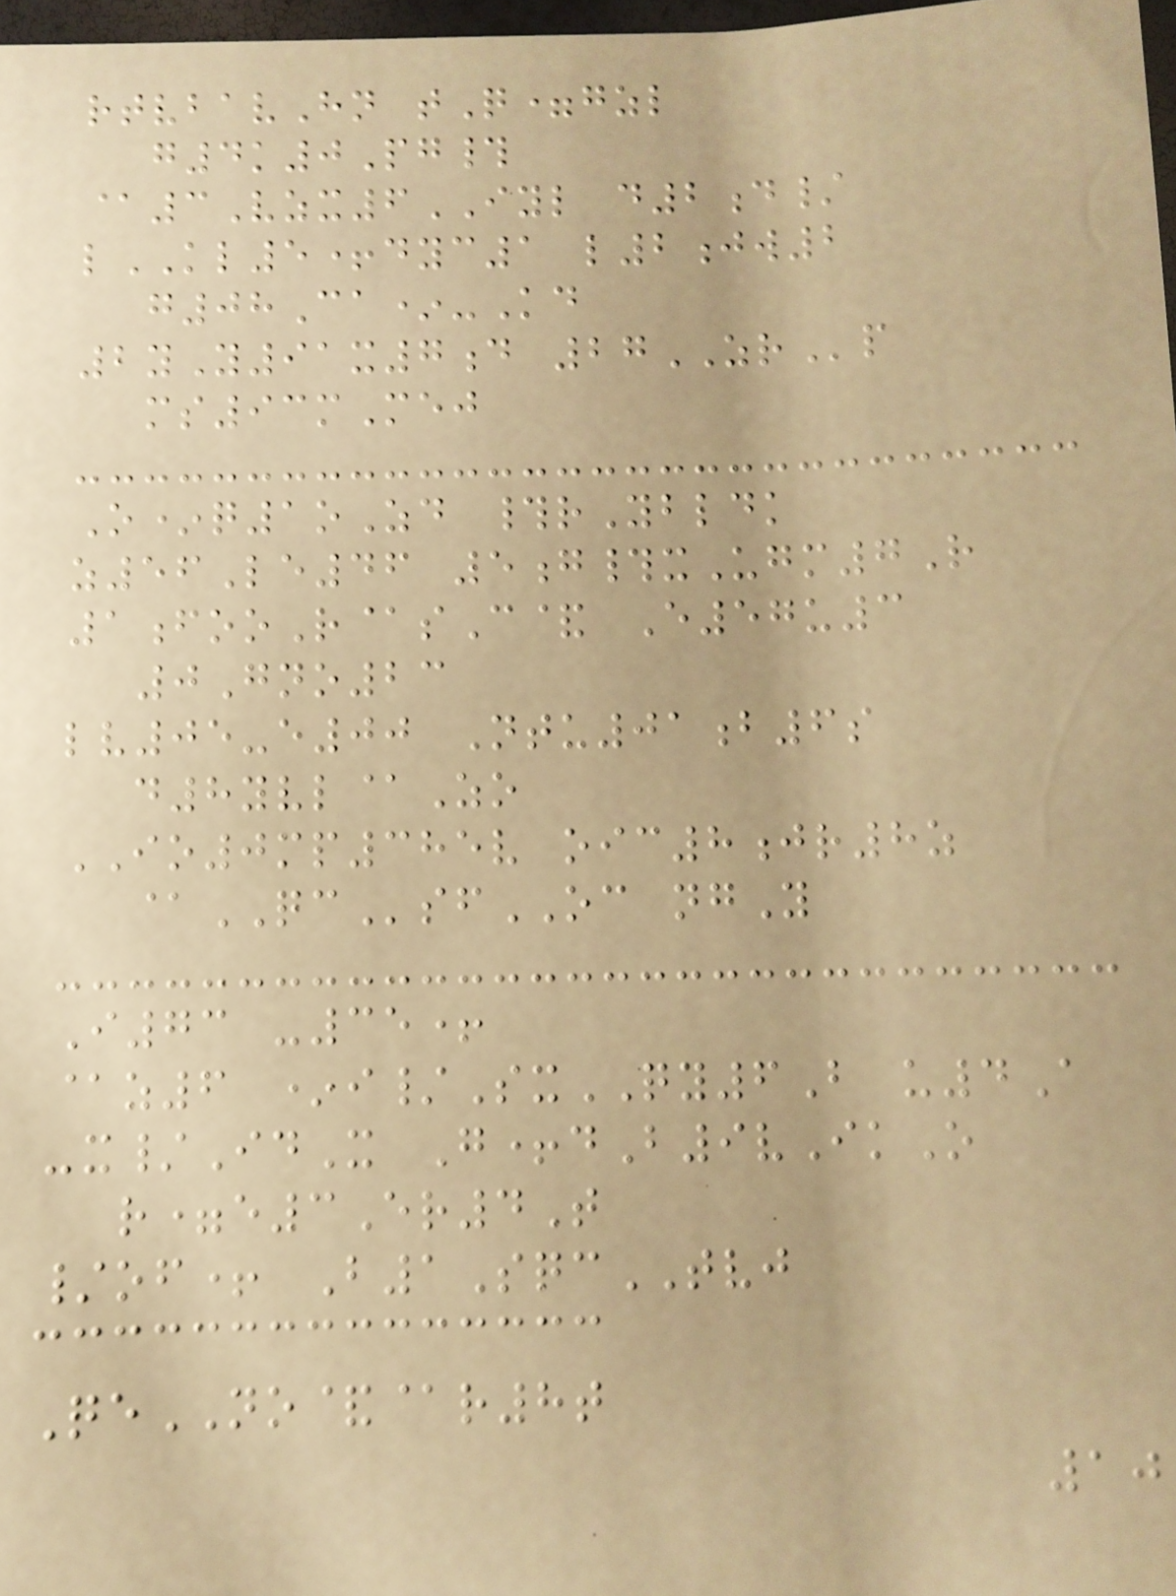rtvbavHn tQ=gzl
g4k0Pg#
@3Vzx6IYL d2d/
lKL5+dyc1 l2jw2
g08Ca*-Kd
2yY91x7d 27ZRp
ms93mMej
O*q1oZd #rYbldk
z56Le46 5g#xUgm7R
1fooR@sC& E57u3
0Gno23
lv05-e00 Ntu01b6s
d8yvl@Zo
IO0mp385v oic8jr8z
@QCsfOC ngY
I73 -35+
@z6 *i/SxQY6B u4A
-x/IdX G+dB9vIkO
r=e3Er4T
/of+ B1SqcTVJ
QeNO&@r8t
10
